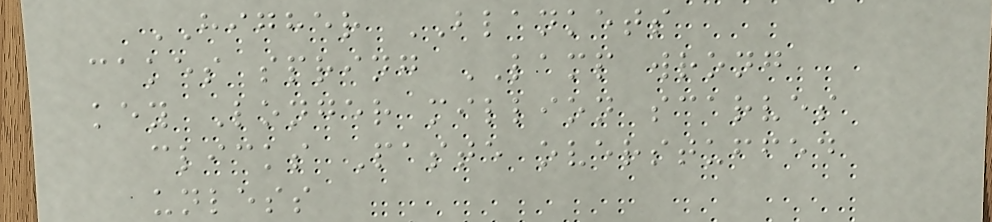HIGHER BLANKETS
cakes spring LAMP wrong
key Longer million scarves
clicks Paste overstuffed
unless
